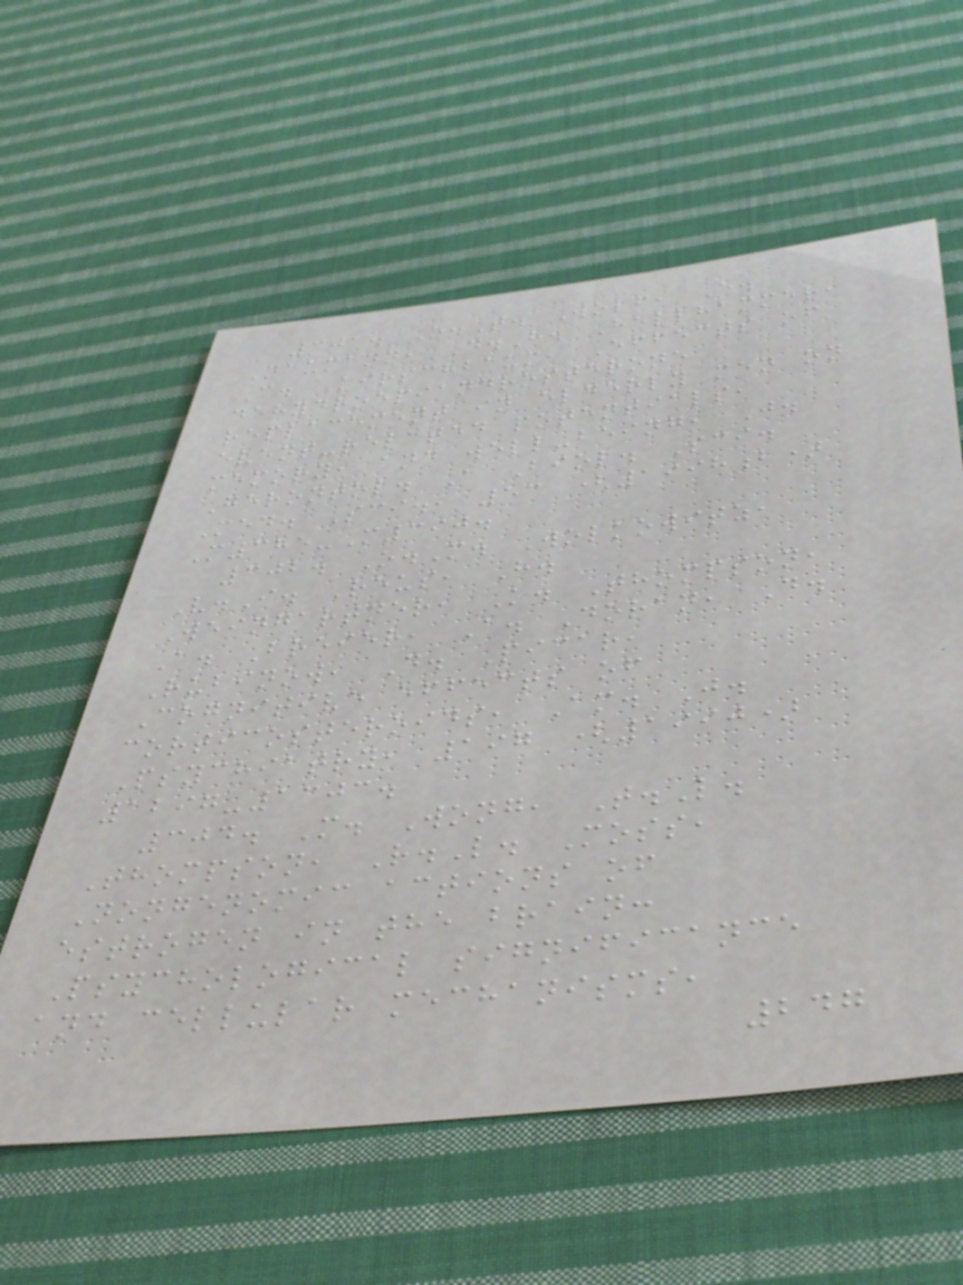301. O.T. Wolf, E.
Naumann, D.H. Hellhammer,
C. Kirschbaum, Effects of
dehydroepiandrosterone
replacement in elderly men on
event-related potentials,
memory, and well-being, J.
Gerontol. A Biol. Sci.
Med. Sci., 53 (1998b)
M385-M390.
302. O.M. Wolkowitz,
V.I. Reus, H.
Weingartner, K. Thompson,
A. Breier, A. Doran, D.
Rubinow, D. Picar,
Cognitive effects of
corticosteroids, Am. J.
Psychiatry, 197 (1990)
1297-1303.
304. M. Wong, T.L.
Thompson, R.L. Moss,
Nongenomic actions of
estrogen in the brain:
Psychological significance
and cellular mechanisms,
247
